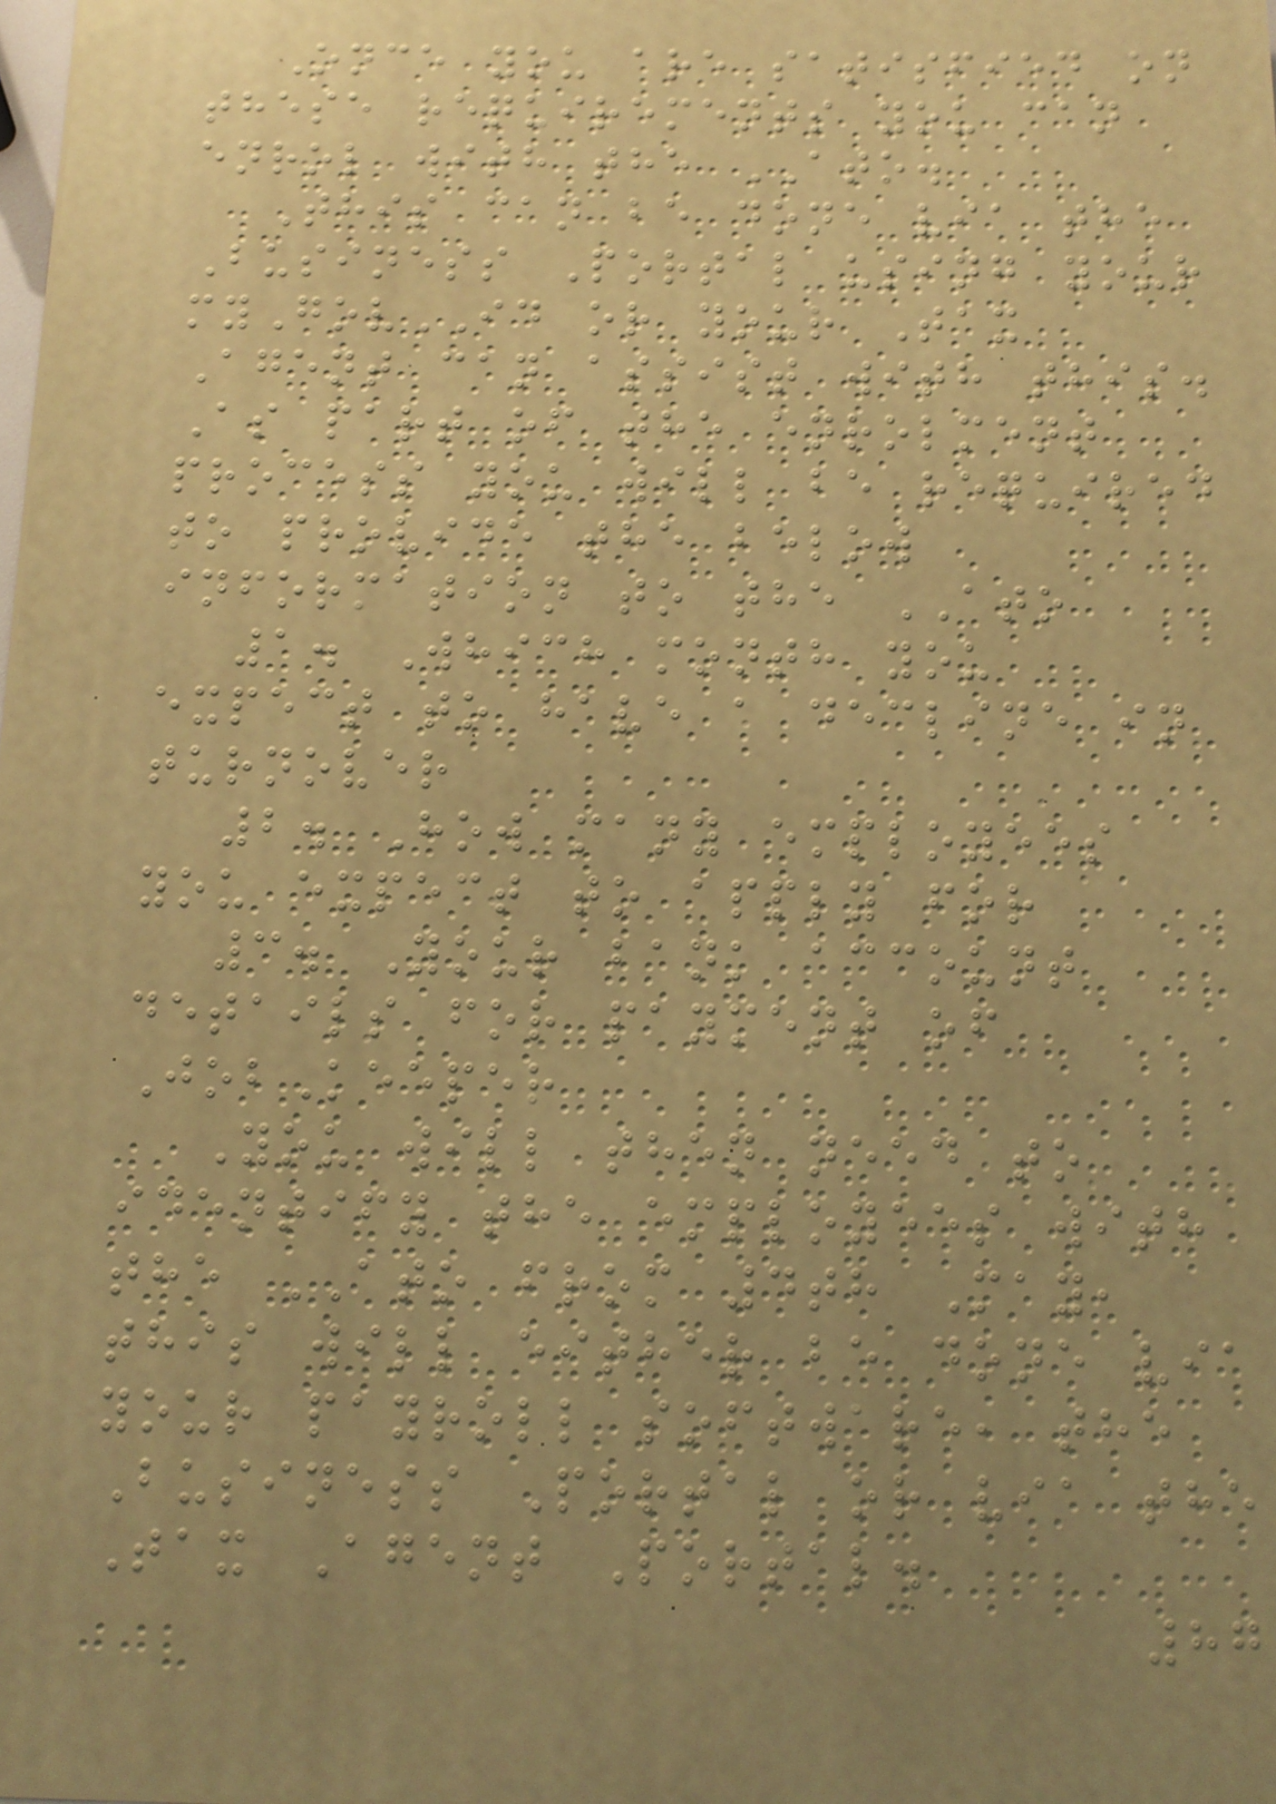Once you are satisfied on
these requirements you can
enrol with the ATO.
This can be done via the
Business Portal using your
myGovID or your Tax
Agent can assist with this.
As part of the enrolment
process you will be required
to provide the below
information to the ATO
1. Which month you
expect to have a decline in
turnover
2. How many employees
you expect to apply for
3. Your bank account
details for payment of
JobKeeper
You will then need to
identify the employees with
the ATO from 4th May,
this will either be done via
your payroll software, the
Business Portal or via the
Tax Agent Portal.
87
